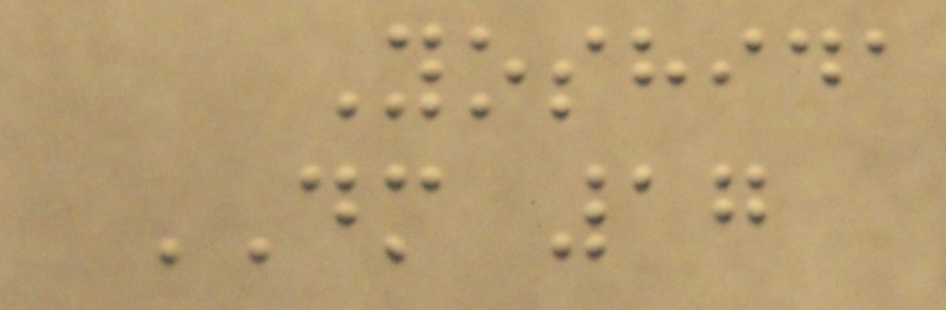Yoshida
DM 17
